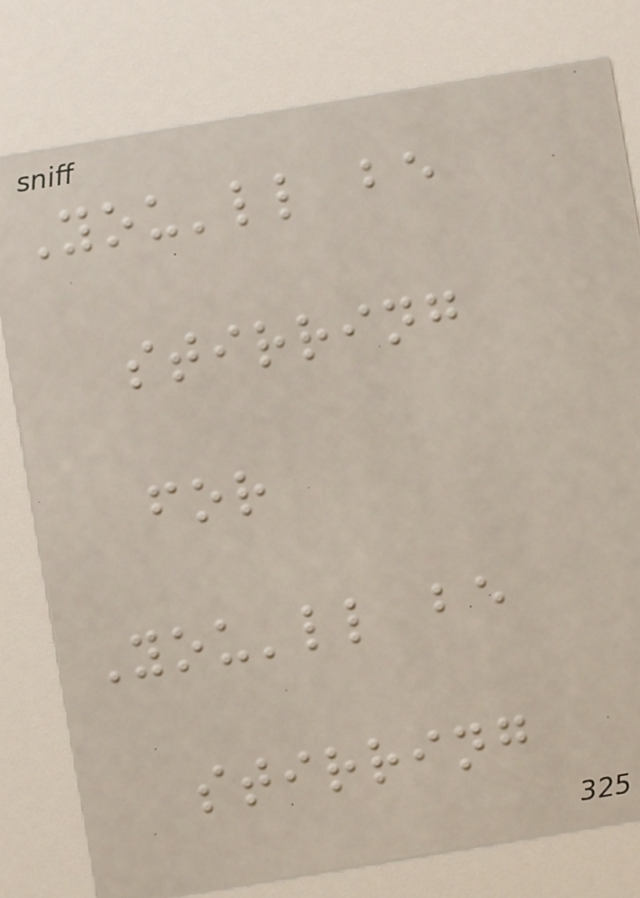You'll be
stirring
for
You'll be
stirring
